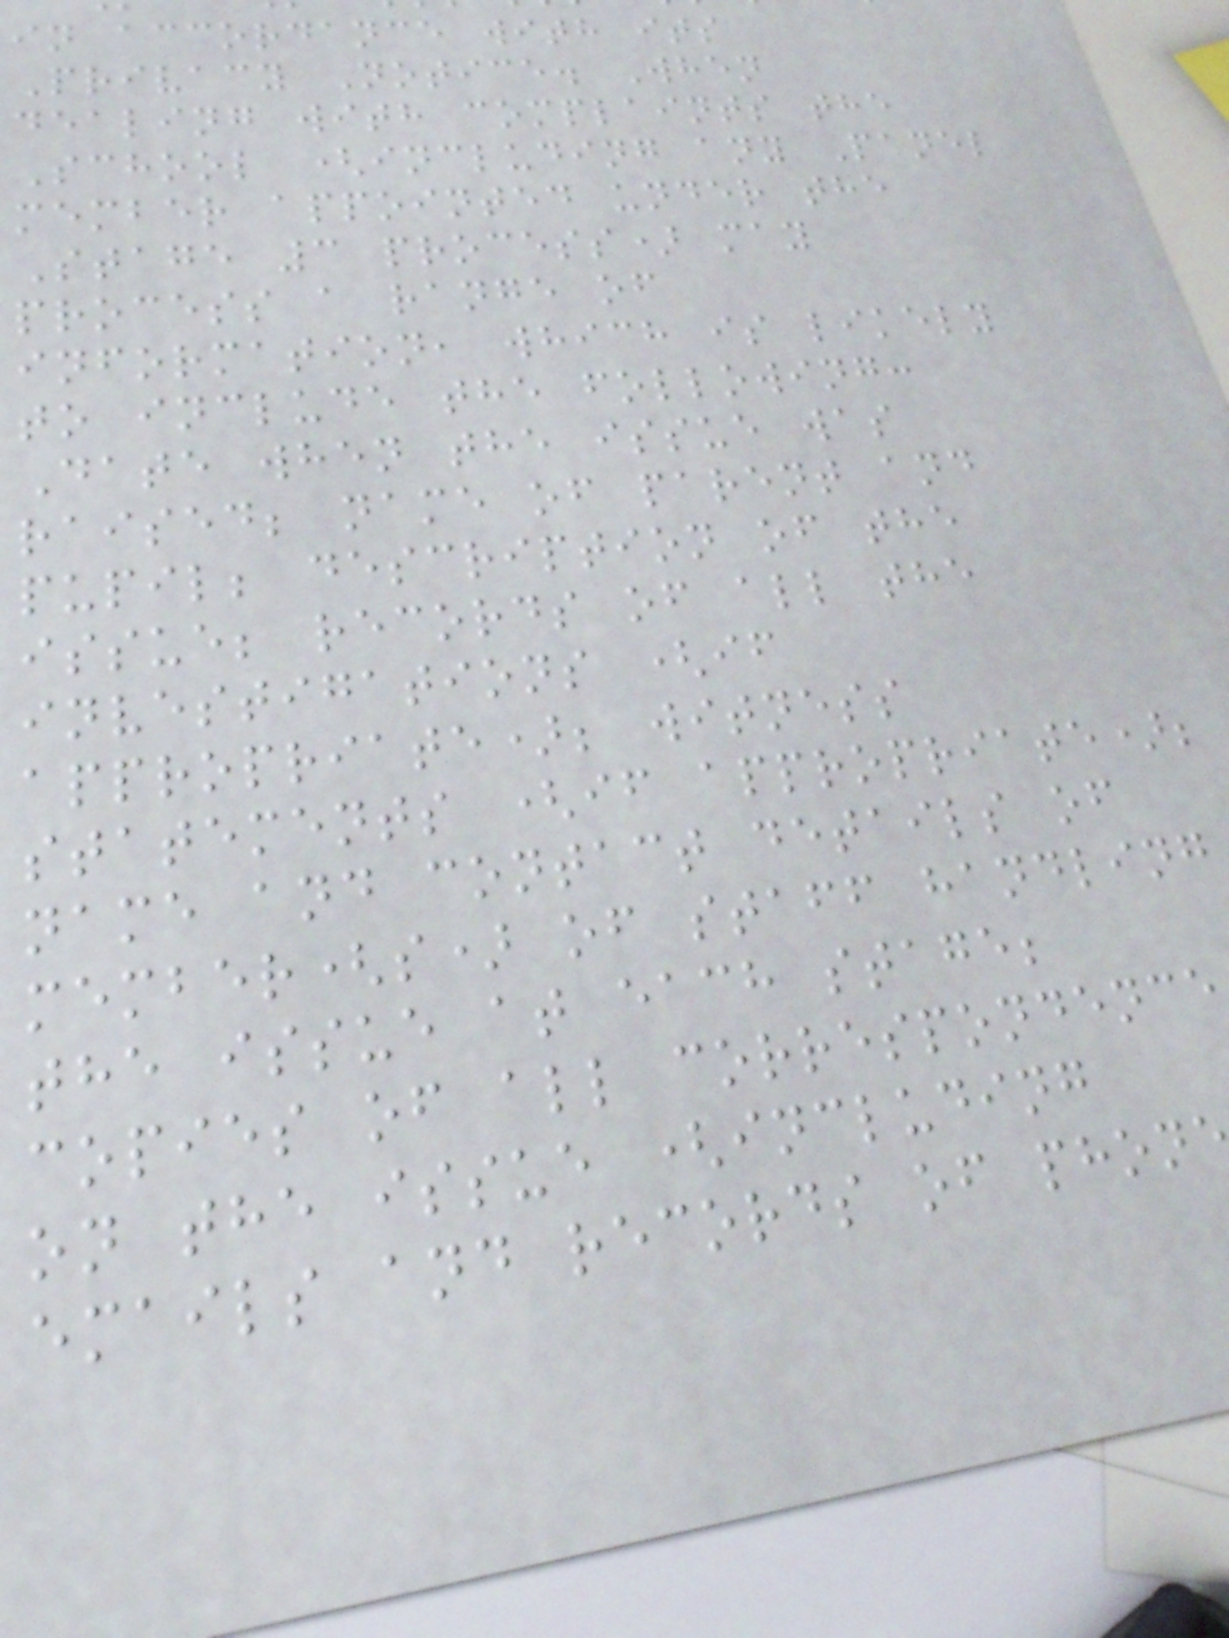in accordance with its
Privacy Notice. When
dealing with complaints the
School (including any Panel
member appointed under the
Stage 3 process) may
process a range of
information, which is likely
to include the following:
Date when the issue was
raised; name of parent and
pupil; description of the
issue; records of all the
investigations (if
appropriate); witness
statements (if appropriate);
name and contact details of
member(s) of staff handling
the issue at each stage;
copies of all correspondence
on the issue (including
emails and records of phon
